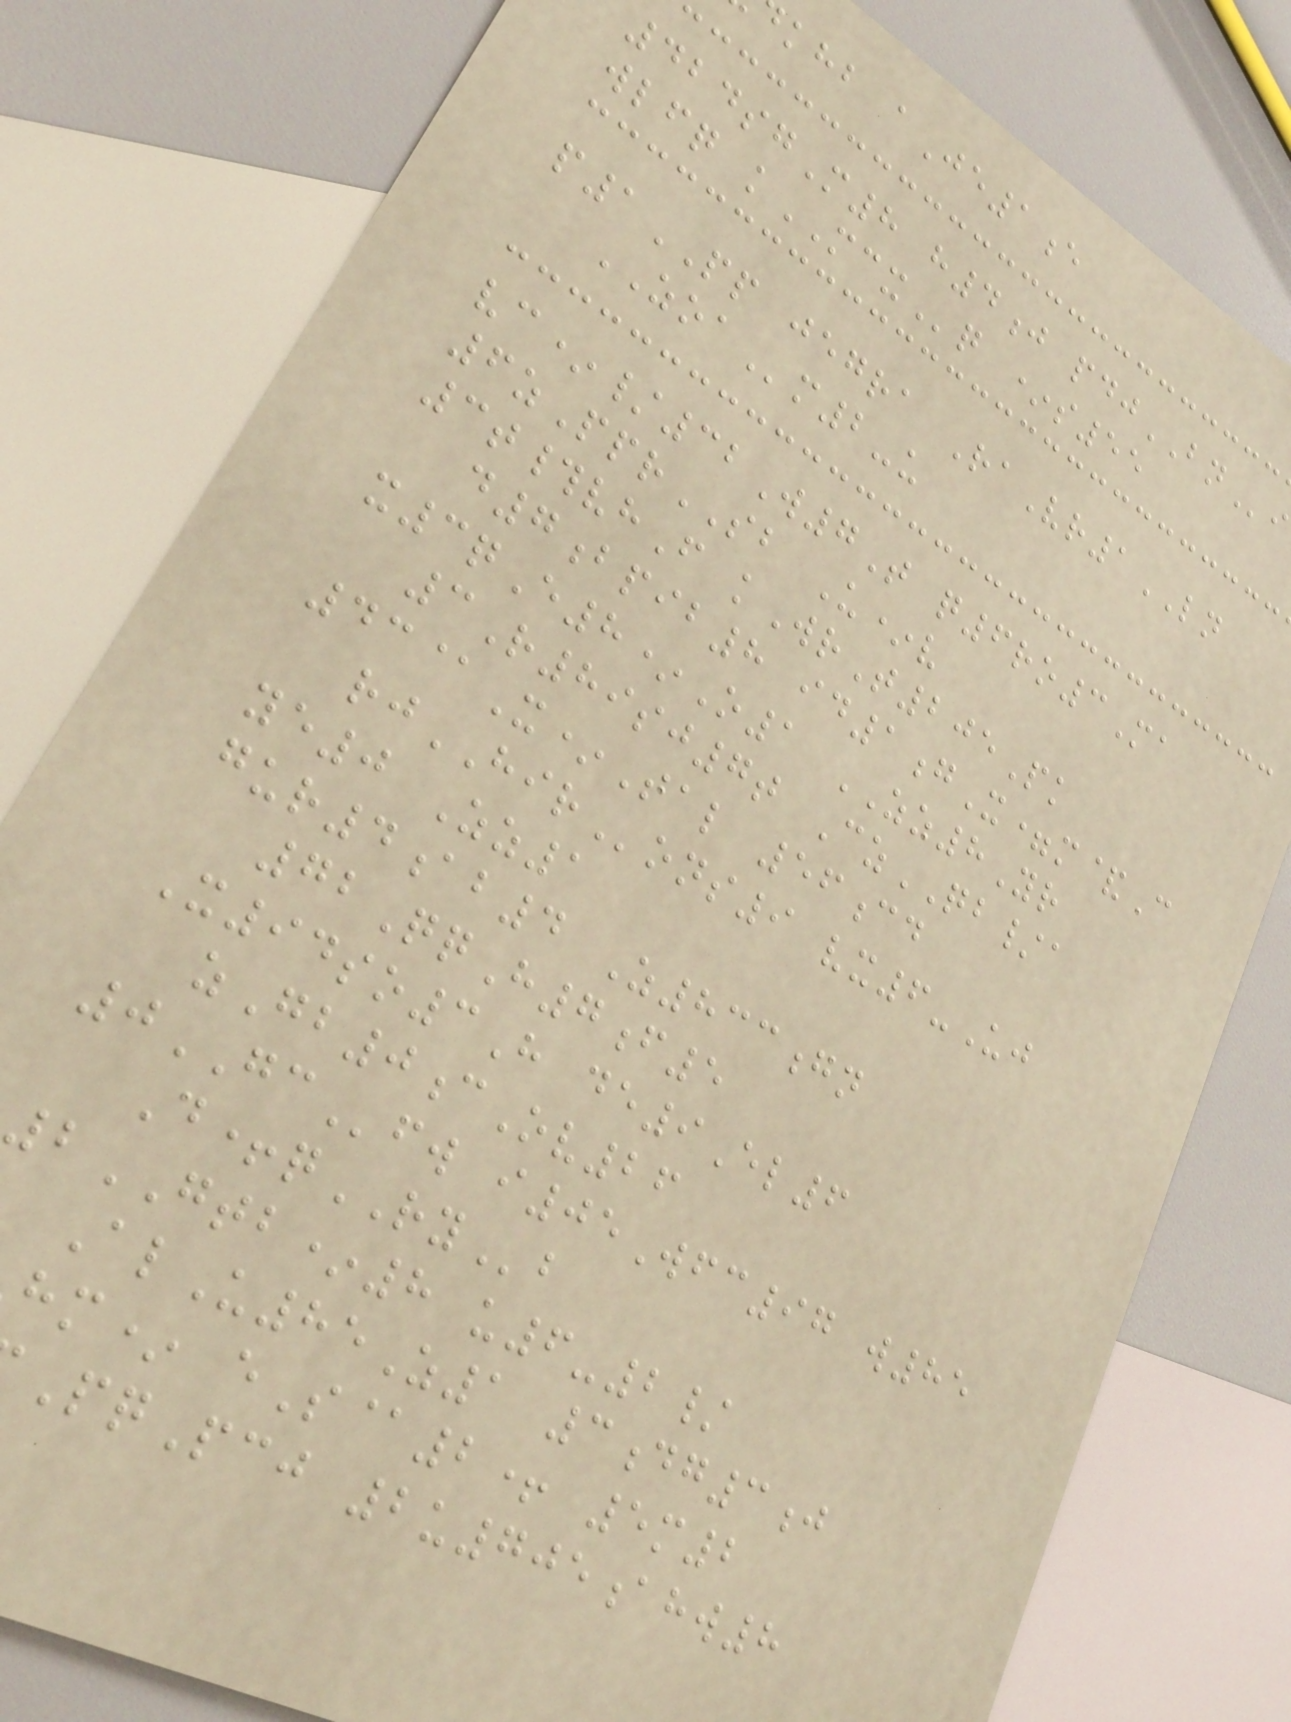khb aJe1e
424sgM8 h4j pdjBNi
wlfq kMCXq *s55
p1PP jegra RaVr1LN
ZOAm2-u
vc*/32W7T q6ro3Ma
6zPprSB U*v
3t#vhF kWrT205Pk
d7bpib8 id1gX=m&C
x3qE8*O1 ZZ8Yr
3R89sj7t CzQB/a
43@X*Tal 56cd
rjHIRons9 vx6-Uj
ye0 Zz1
gur4ab4 Z833gn
72QqH7f5
X94so3H de9El6
zGb0cOv26
0GCfw i05Wfc97 w85
D+qRYb
2GTB*8 u6-2/
AlU85Z1 3dg3j
hm* eS@2+ 5m2
PqPcj 2u705ahw8
